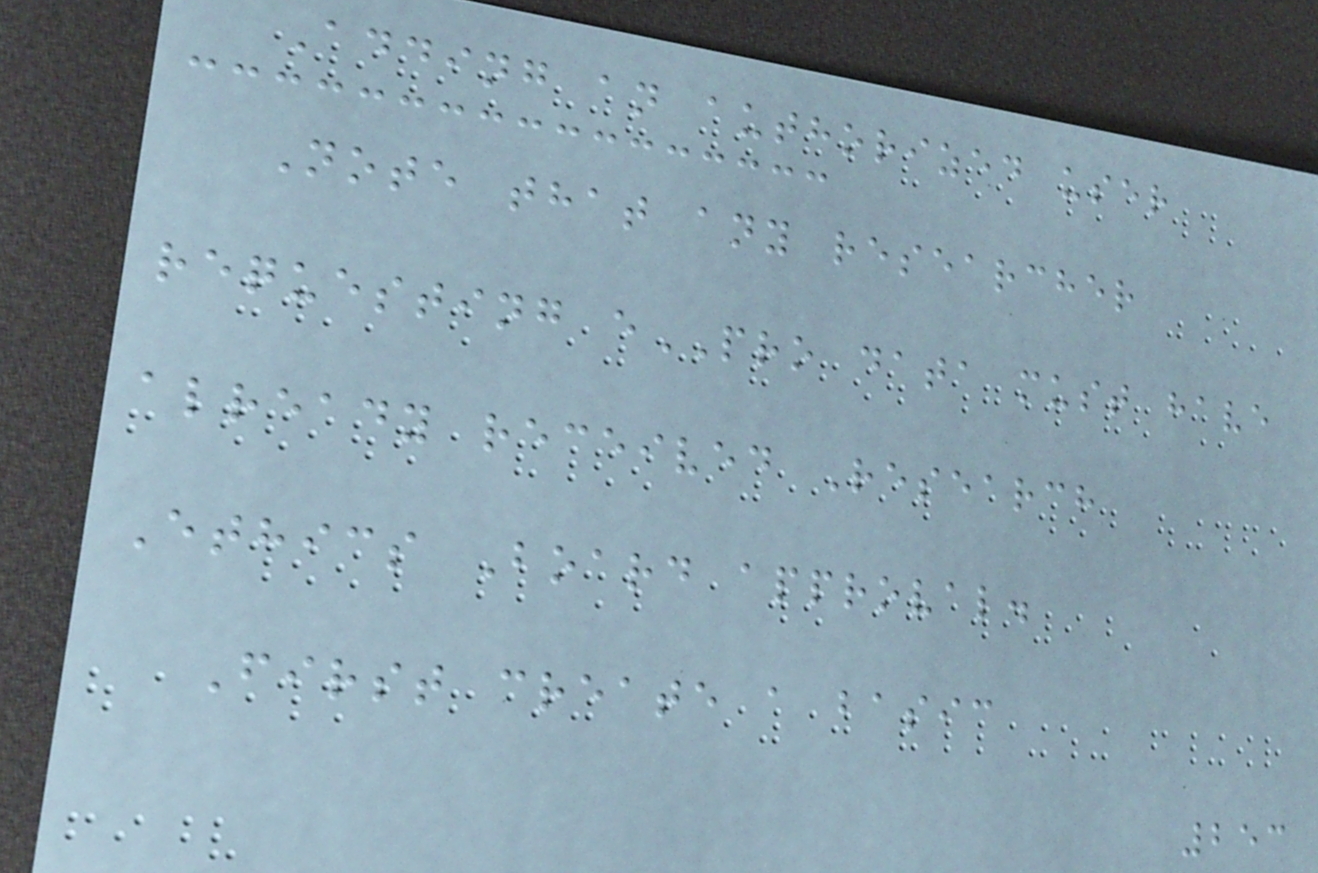Adding an authorized user
Note that any researcher
requesting ePRO data must have
already received Research
Ethics Board approval.
First create a basic
253
